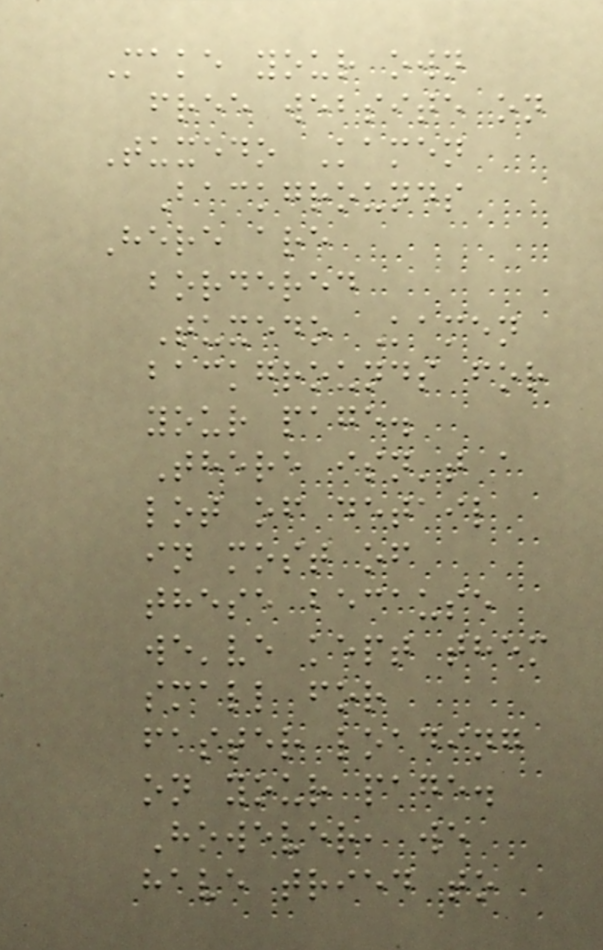Make your own
free website on
Tuxedo Kamen
Backgrounds
Here are
bordered
Tuxedo Kamen
backgrounds for
your page.
There isn't a
lot of detail
in most of
these because
we've kept them
small for
faster loading
on your page.
However, we
have tried to
